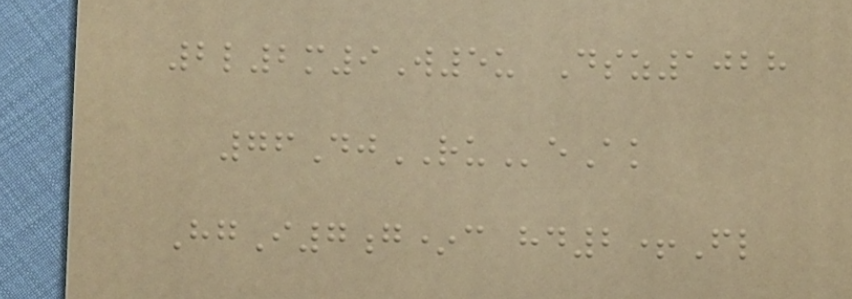2l2m9W5u Dsz1028
76DjRUeAk
HgI7g*c hd2+Fl
